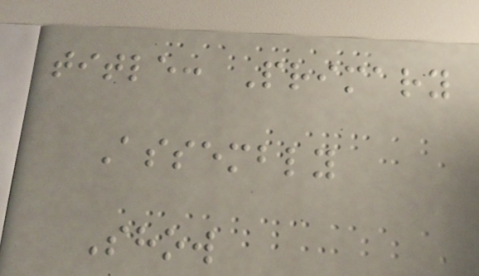title: Primary
Assembly
Show
